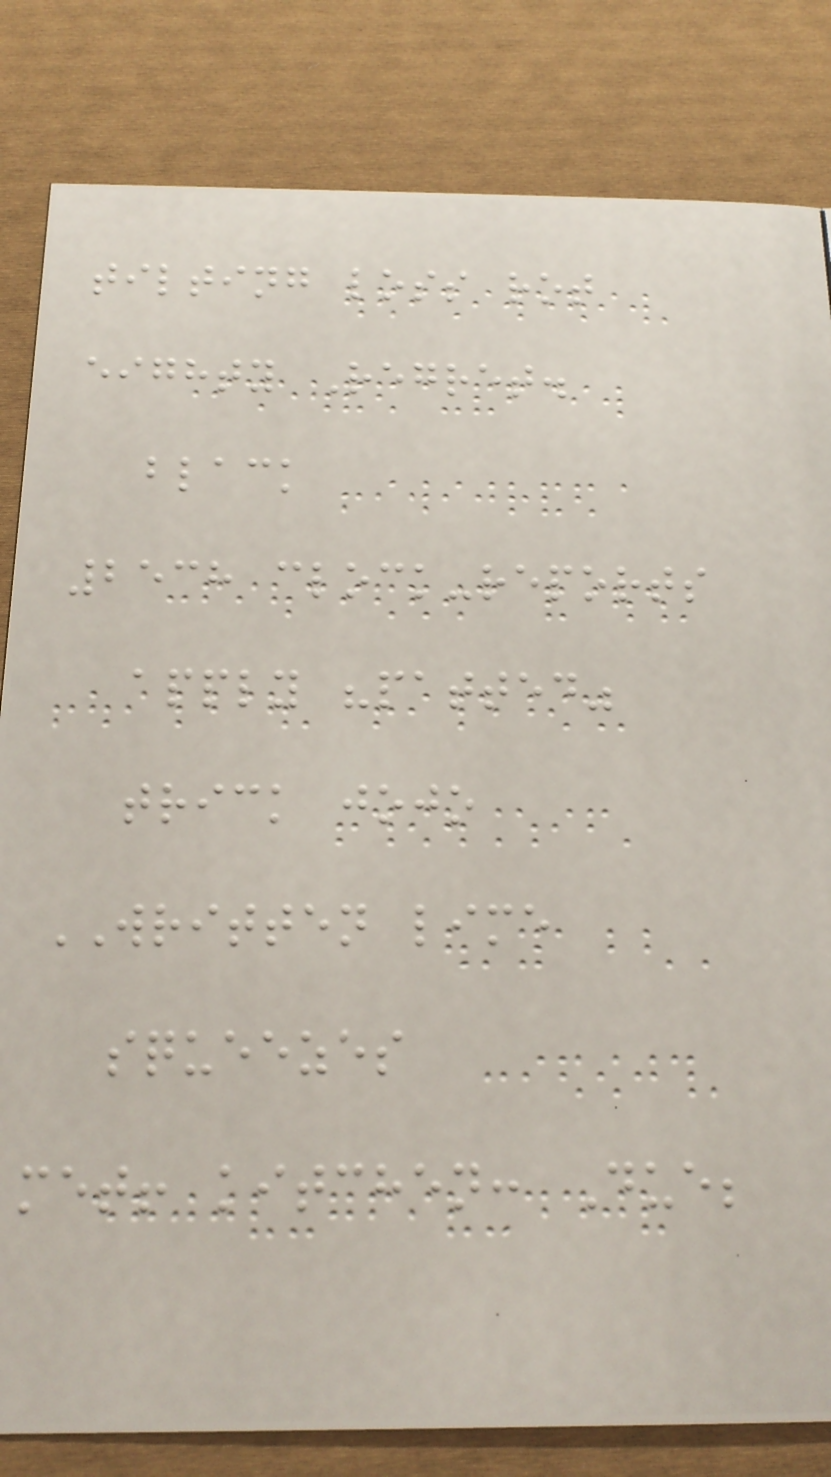tilting loss rot
eighty Regret.
black
2538 clock-reports
apply "patted"
trick jojo
WRITTEN lime
squeezes
met! kitchen: Due;
